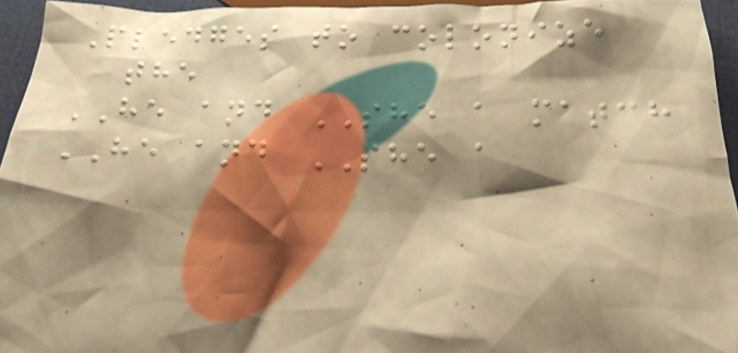Pledges to colonize
the
HE and SHE a match
HE and SHE a
